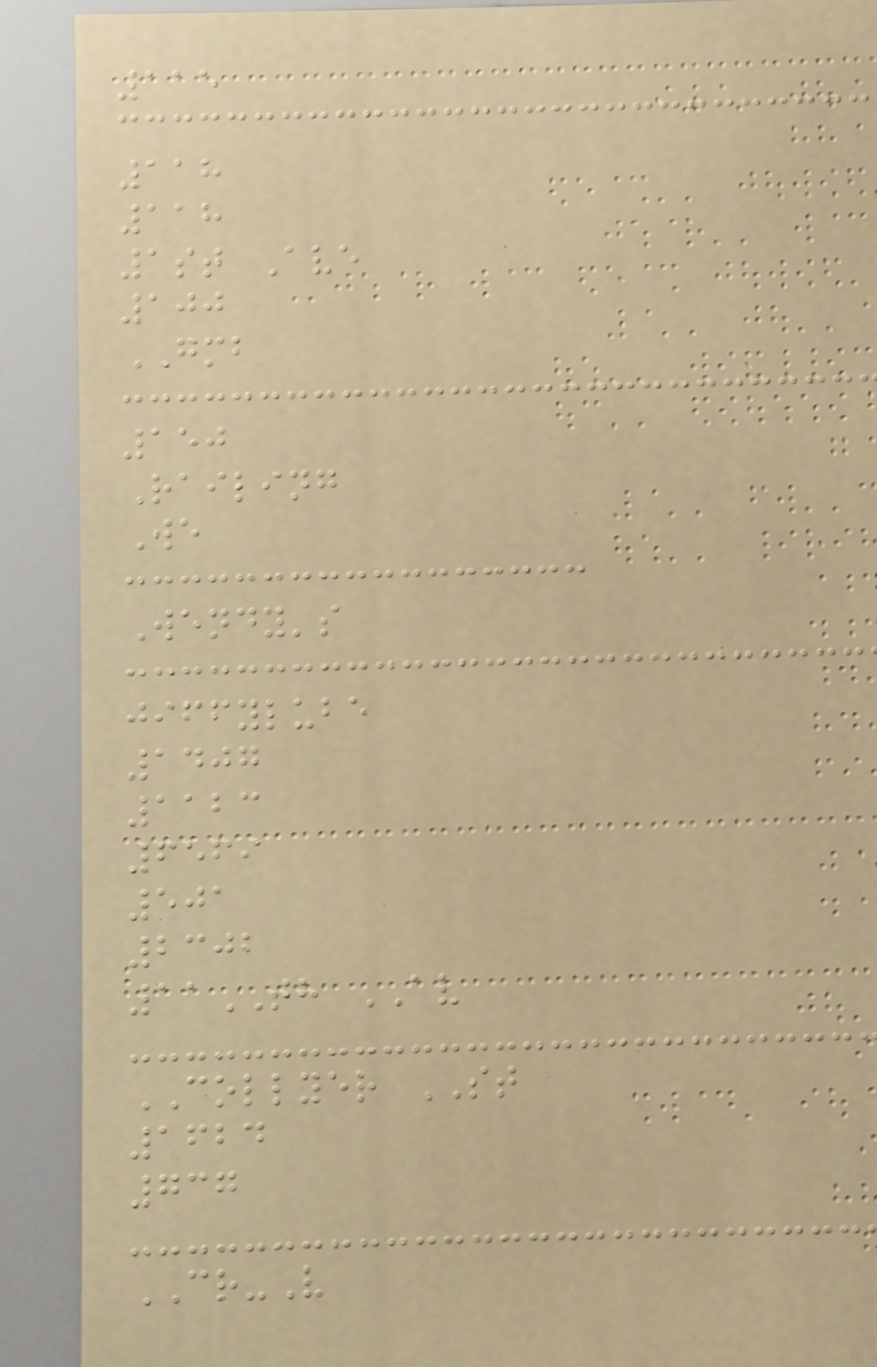115
118
118
1st Ave
100
GMB
150
Railing
We
Wendy's
jiffylube
1407
1123
6569
501
2302
11TH AV
COLLYER ST
1624
737
CR-V
